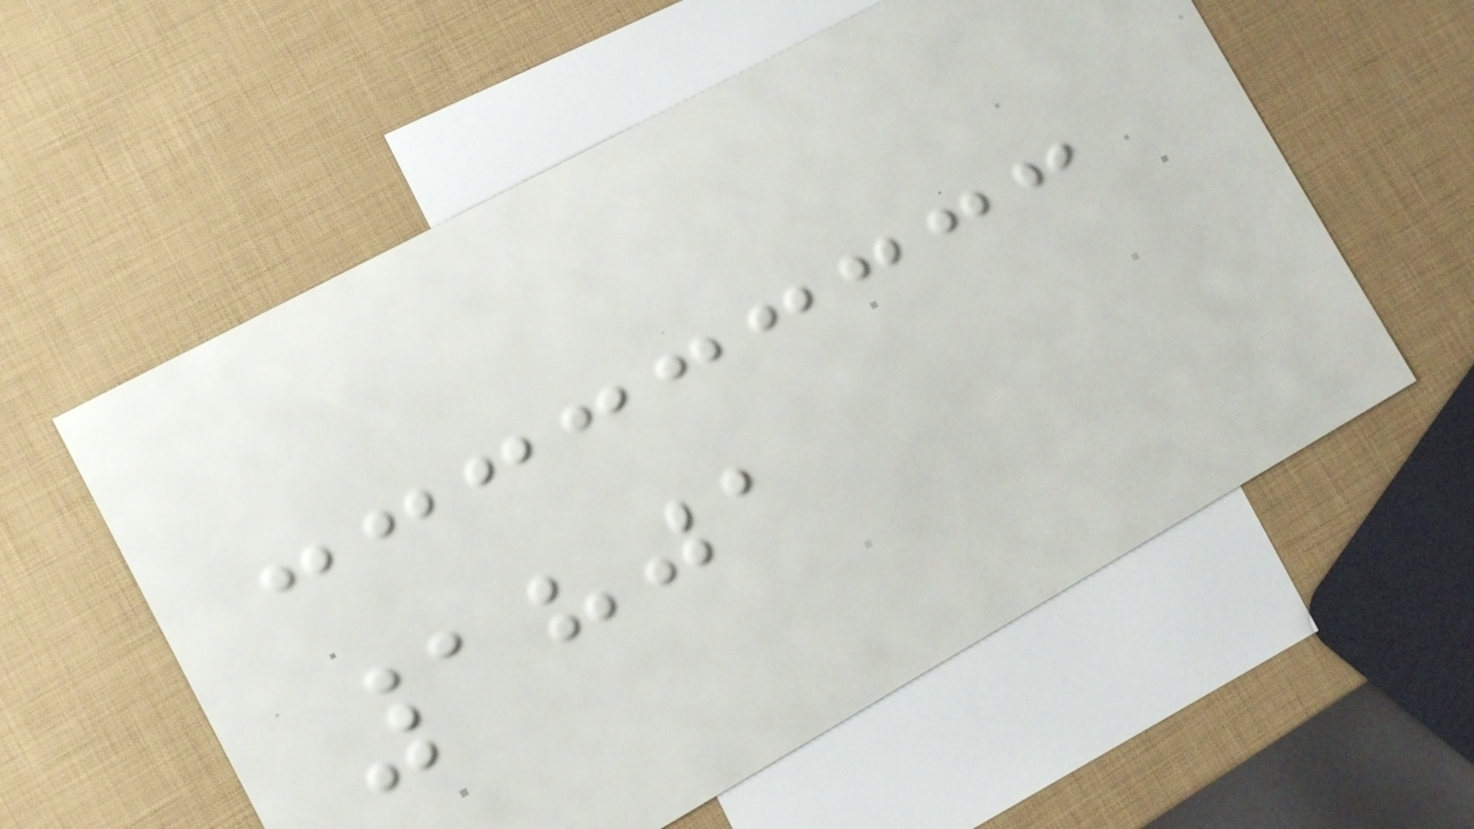1801
